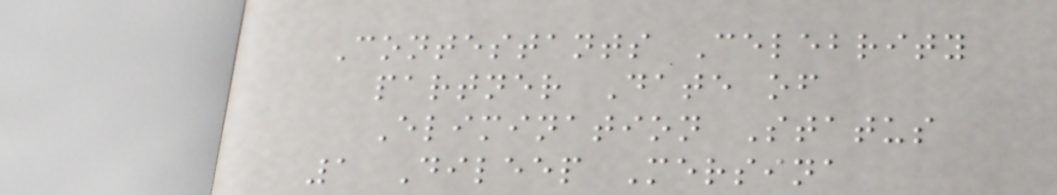Contestants Celebrity
partner Date of
Elimination Status
1 Dileep Mersina
